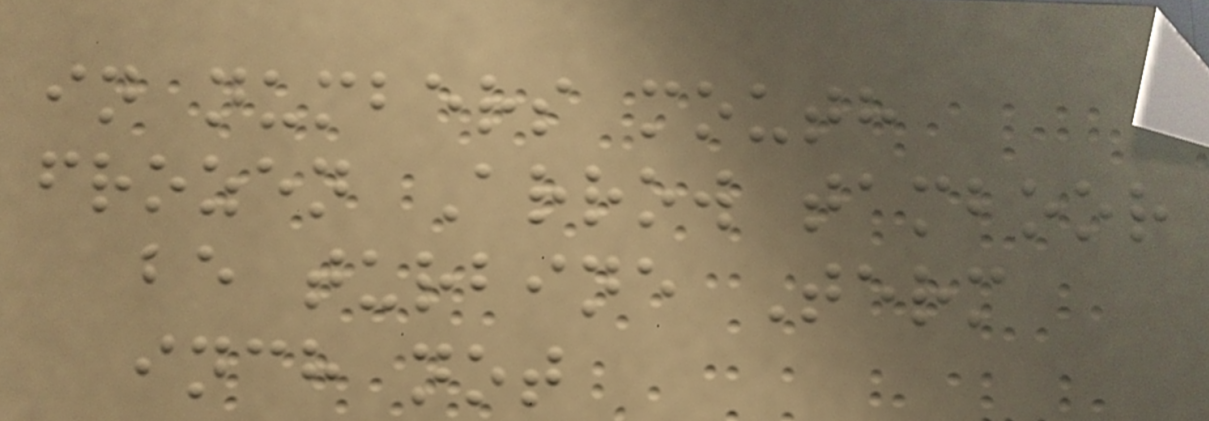in numbers mouth
frozen Arrow tamboor
be turbine Term
inch not
